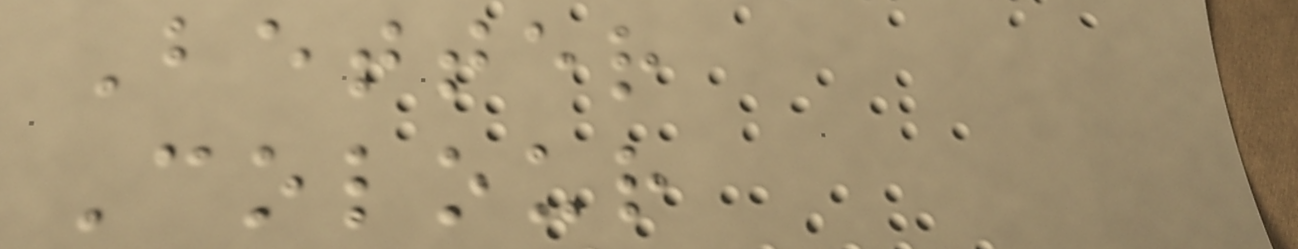Better
Colour
